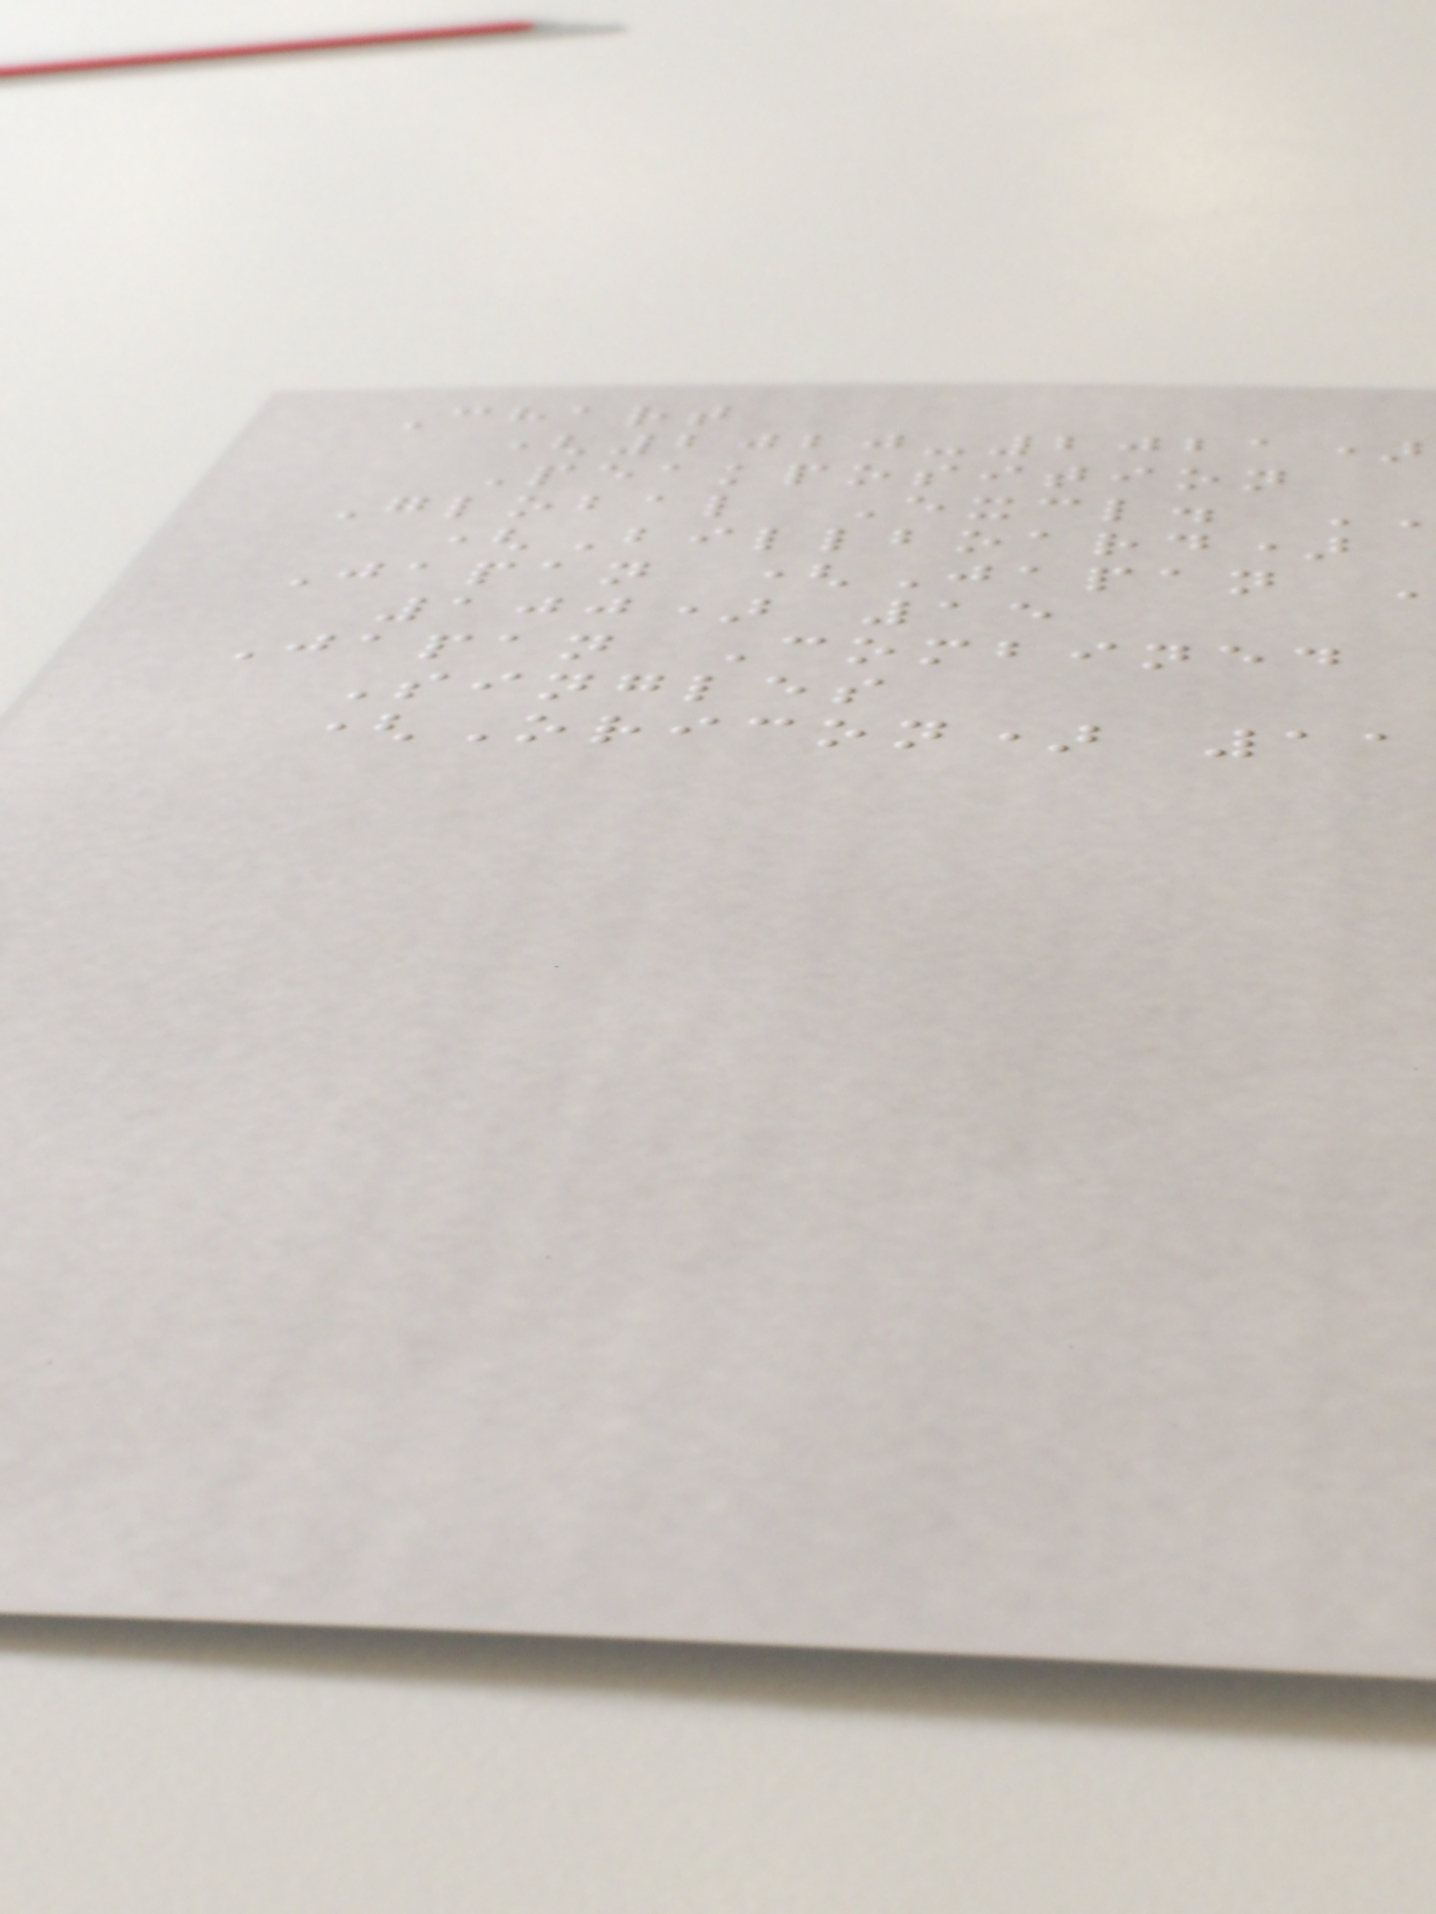Chart
(2020-2021)
Peakposition
Global Excl.
(Billboard)
Japan (Japan
100) 15
Japan Combined
Singles
(Oricon) 11
